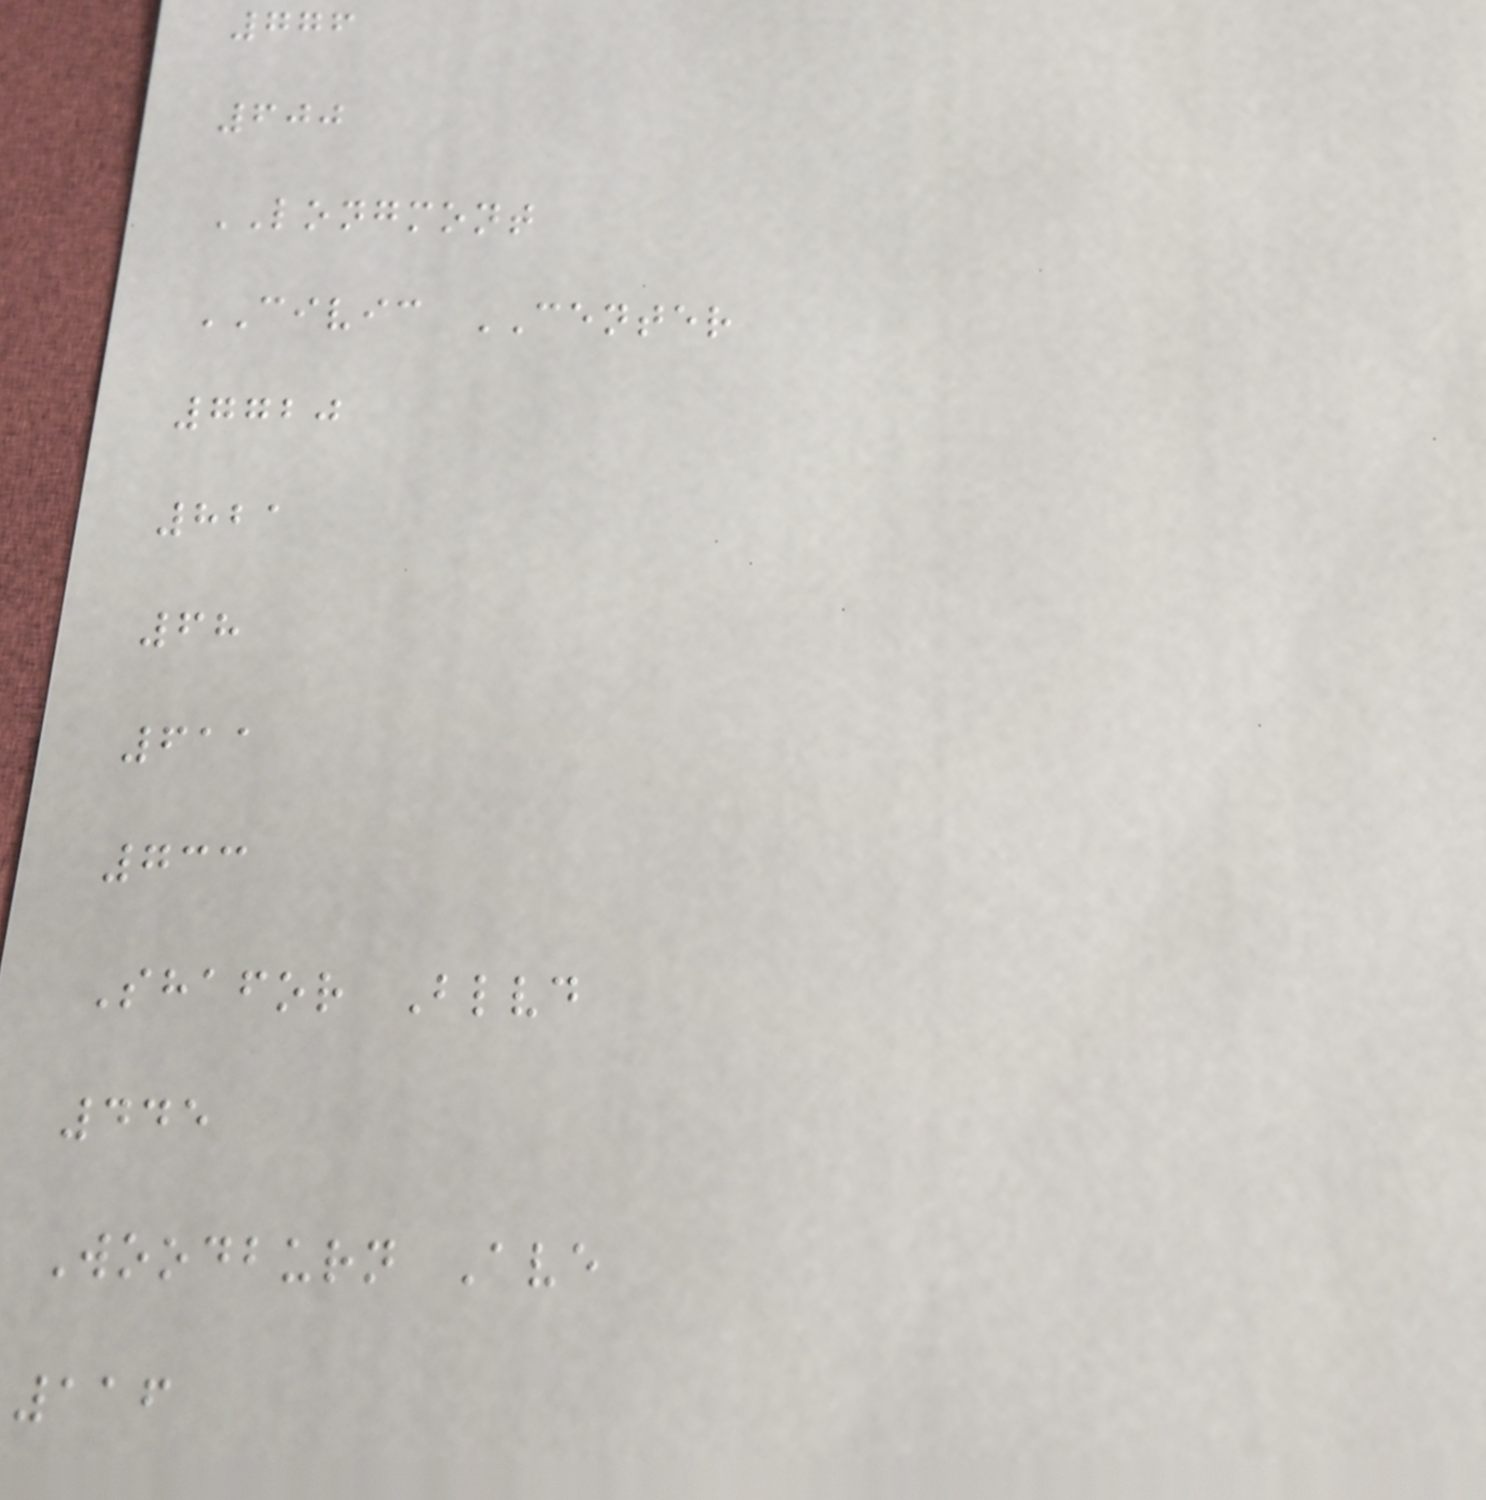776
600
LONGMONT
CIVIC CENTER
7720
821
68
611
733
Shafor Blvd
445
Woodburn Ave
116
